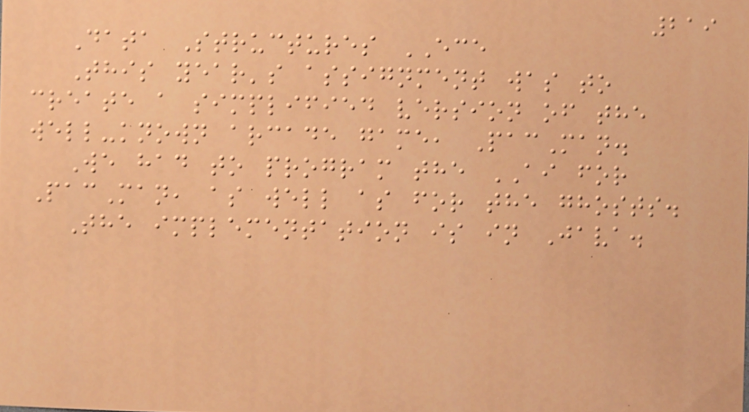219
Data Structures ECE
This year's assignment was to
create a simplified version of the
well-known arcade game, PacMan.
We had to program the AI for
PacMan, as well as for the ghosts.
The implementation is in Java.
